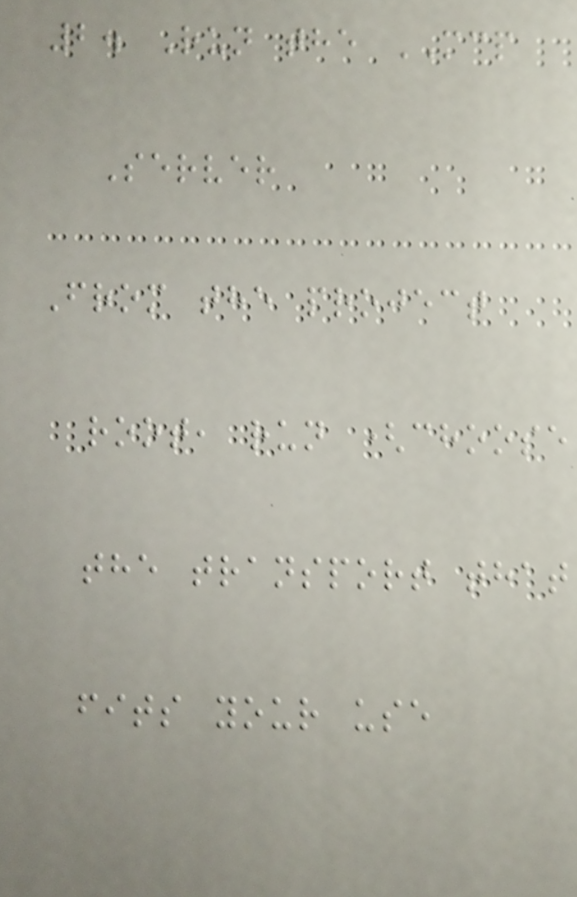2. Run the MCP
Server
From the project
root, run (choose
the transport that
fits your use
